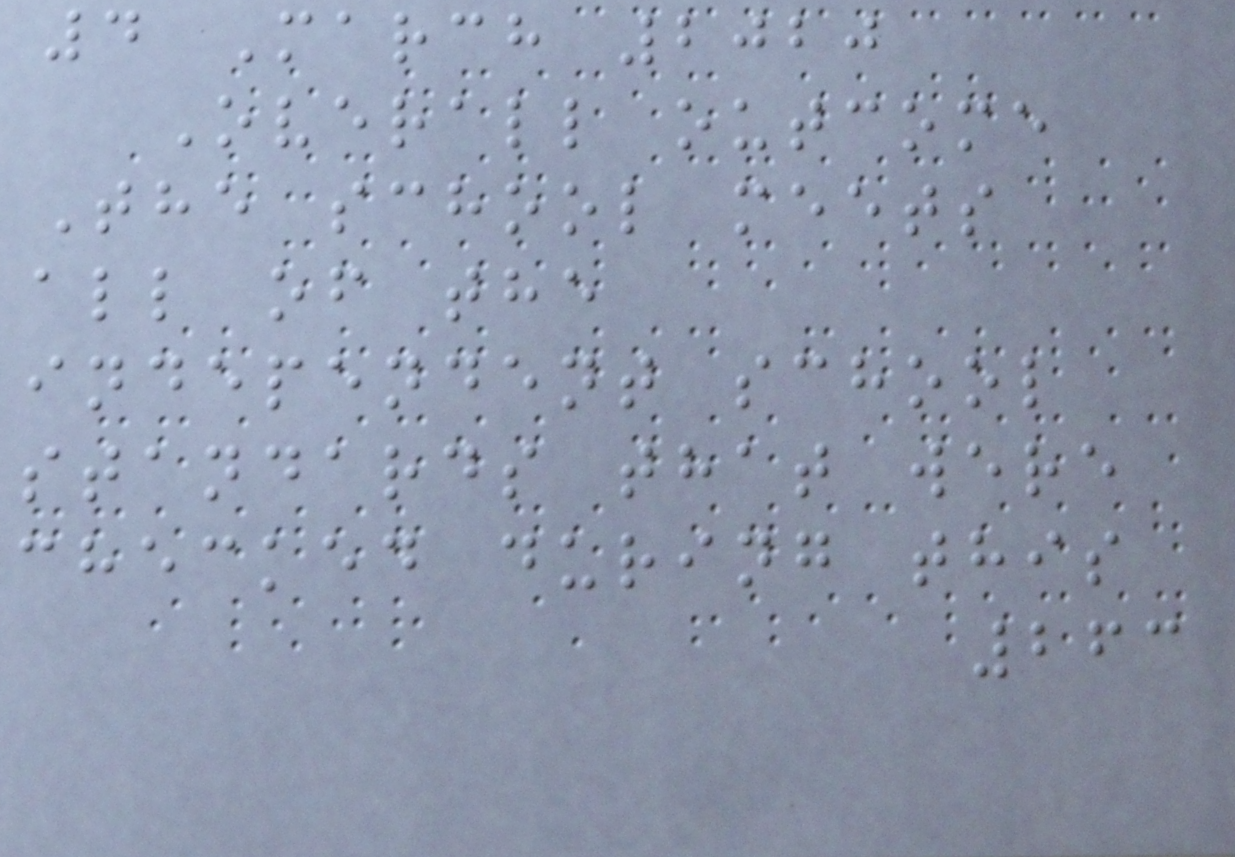4 March 2020
Overall outcome
The school meets
all of the
independent school
standards that were
checked during this
263
